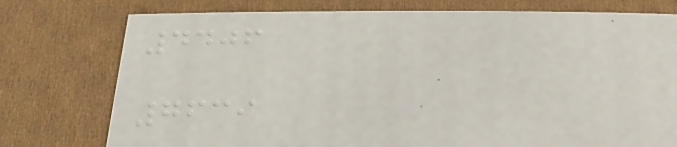4406
7639
